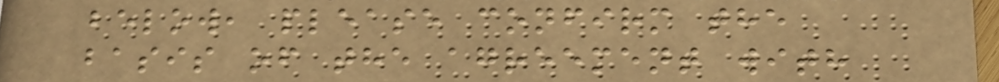below, please confirm the
basis of the agreement with
